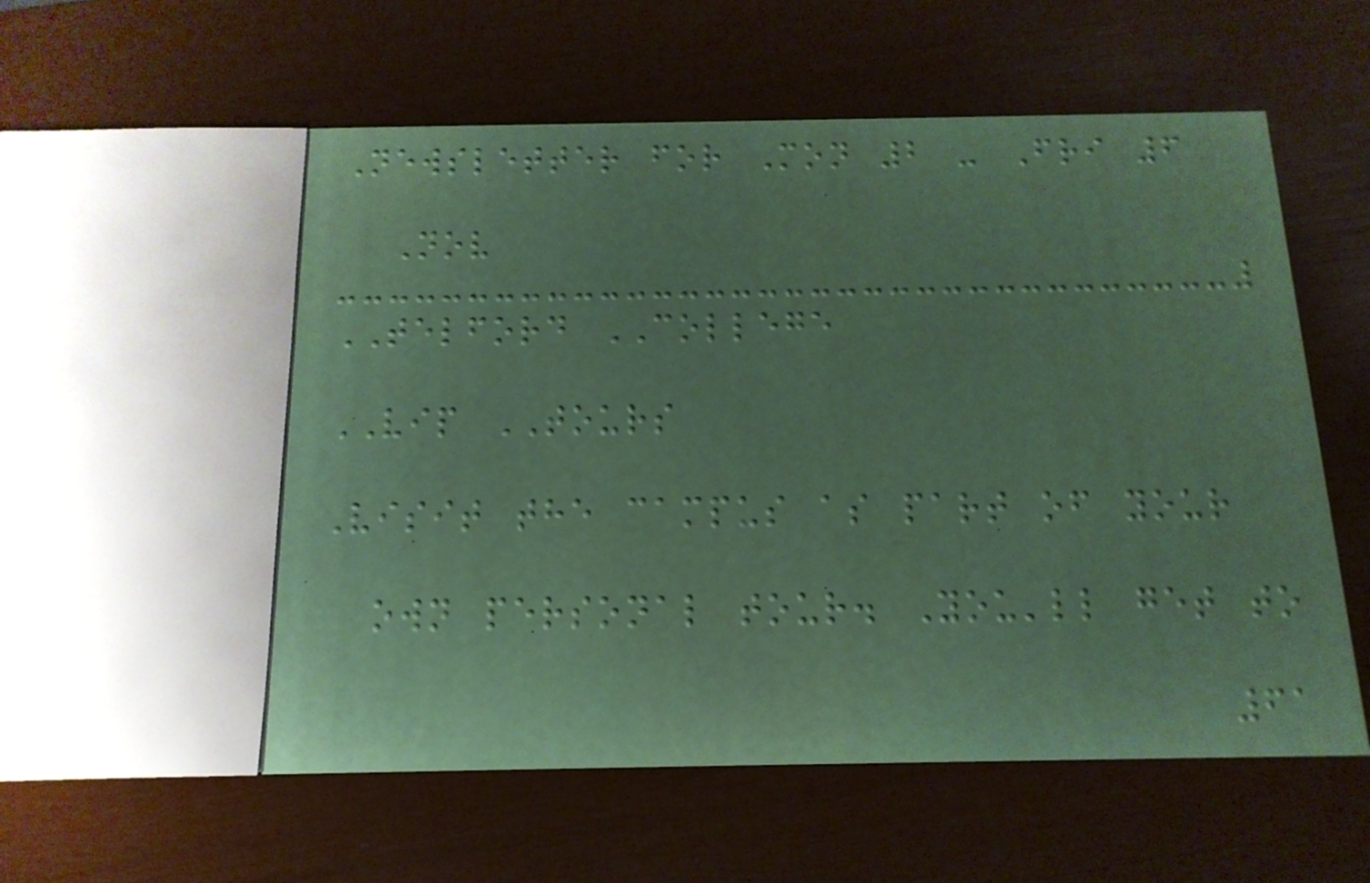Newsletter for Mon 2 - Fri 6
Nov
TELFORD COLLEGE
VIP TOURS
Visit the campus as part of your
own personal tour. You'll get to
61
